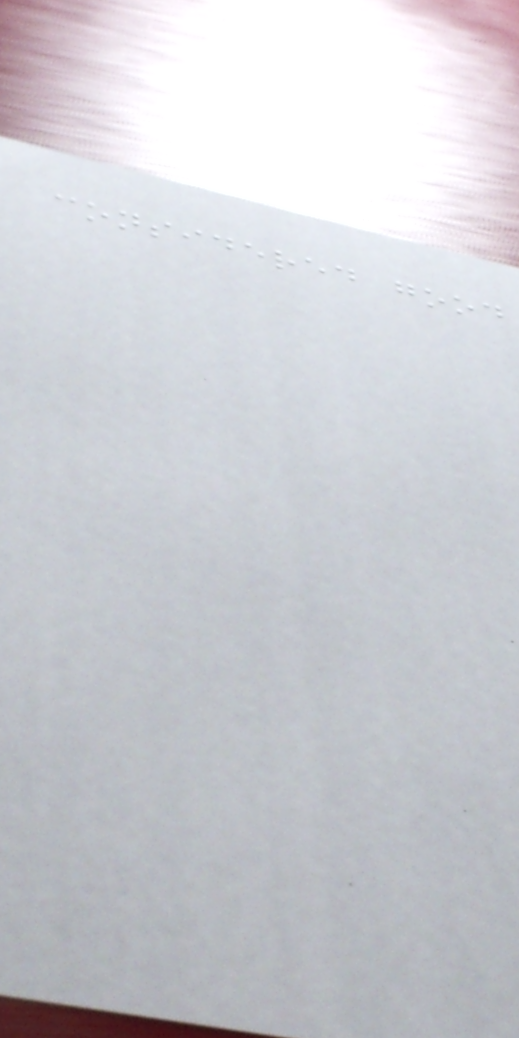considered good
